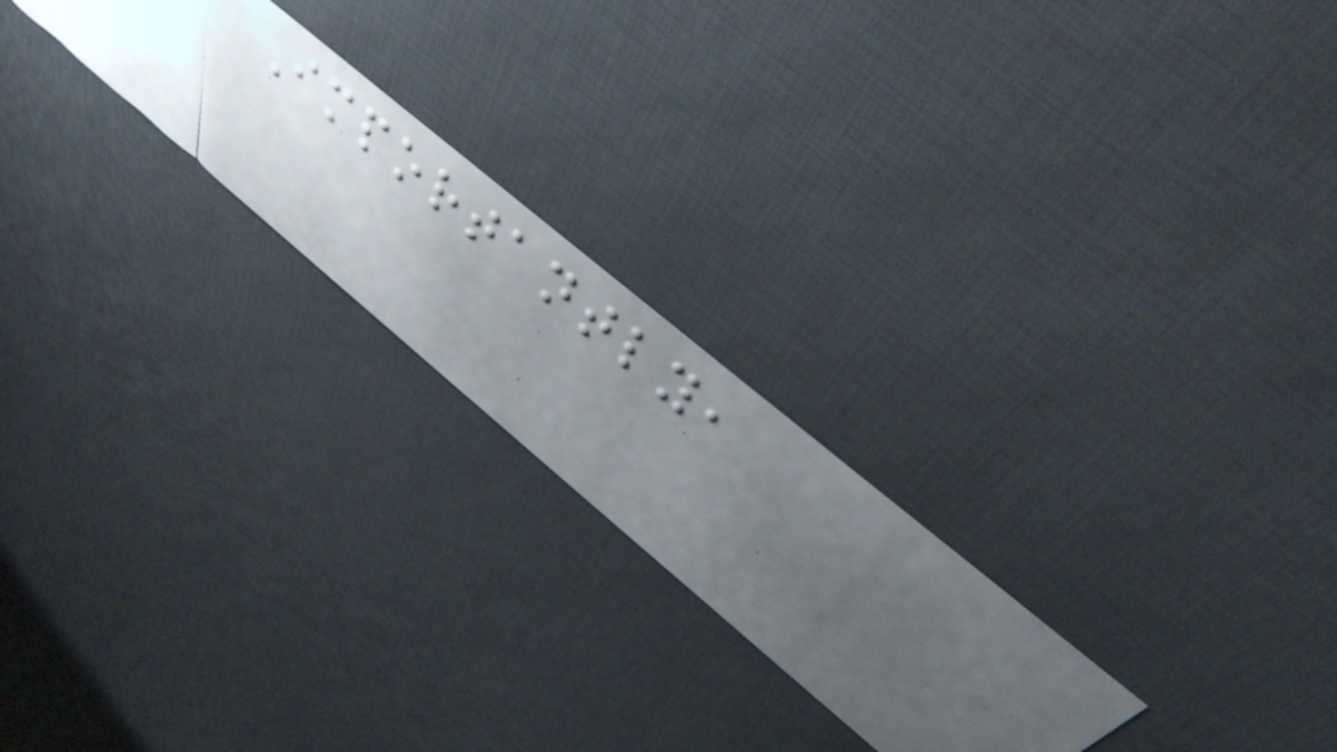Importantly,
